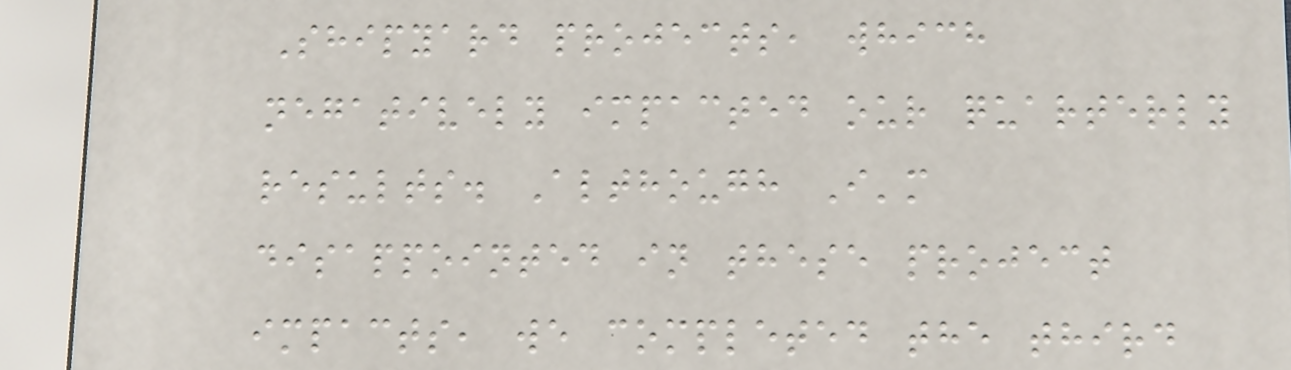Shipyard projects, which
negatively impacted our quarterly
results. Although I'm
disappointed in these project
impacts, we completed the third
